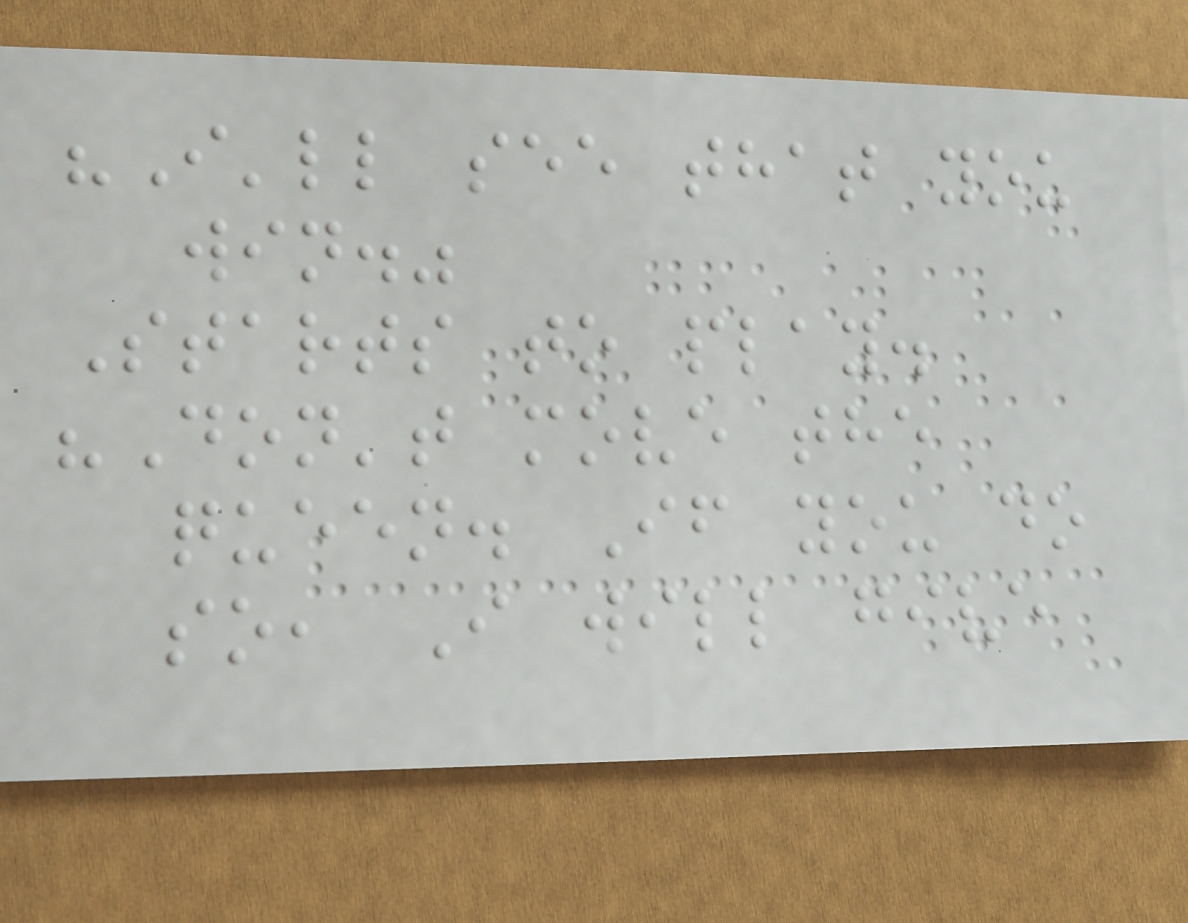"I'll see that you
win."
Starts to play.
"Don't move the
queen. If you do
so, I will give
